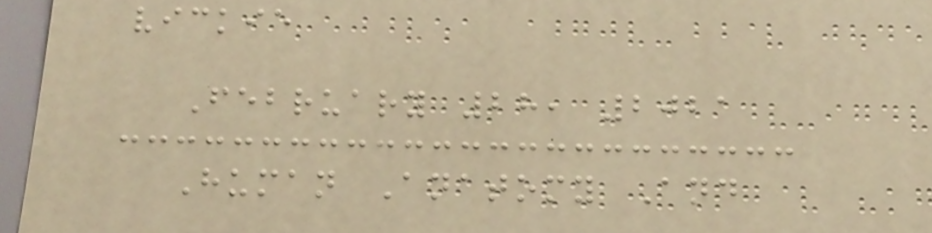vickie
February 28, 2021
Human Anatomy And
